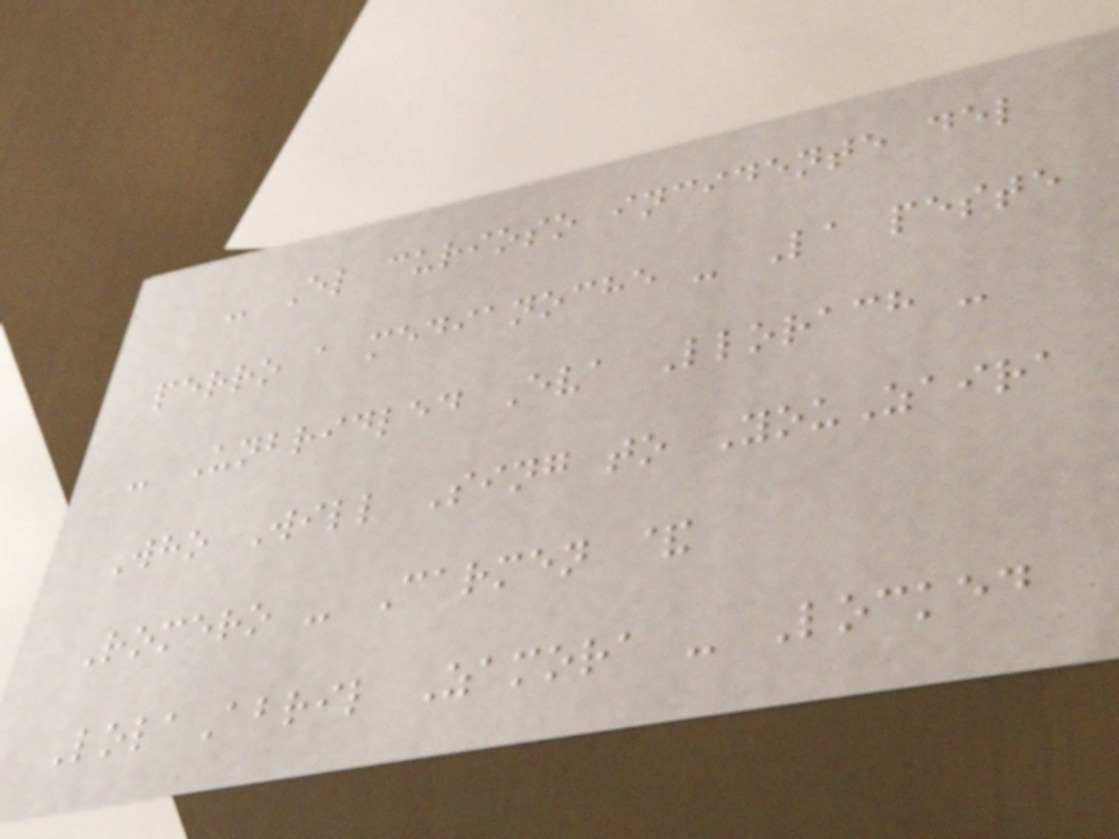- El curioso incidente del
perro a medianoche - La peste
- Unbridled Eva Llorach -
Who Will Sing to YouZaira
Romero - Carmen &
LolaAbril Zamora - Locked
